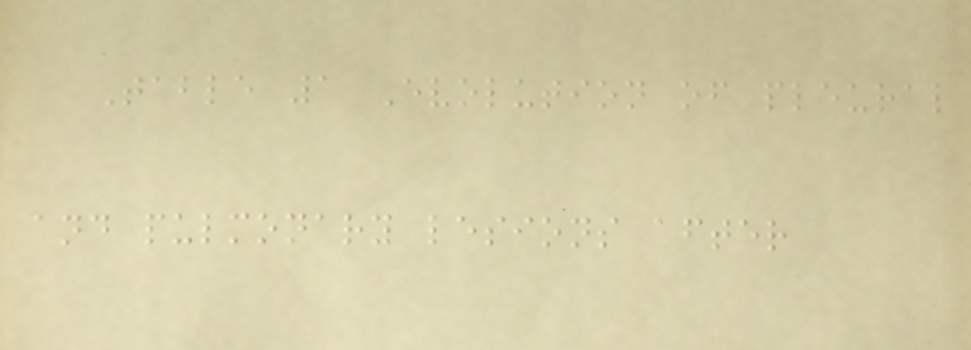Table 1 Evolution of pleural
and pulmonary lesions after
